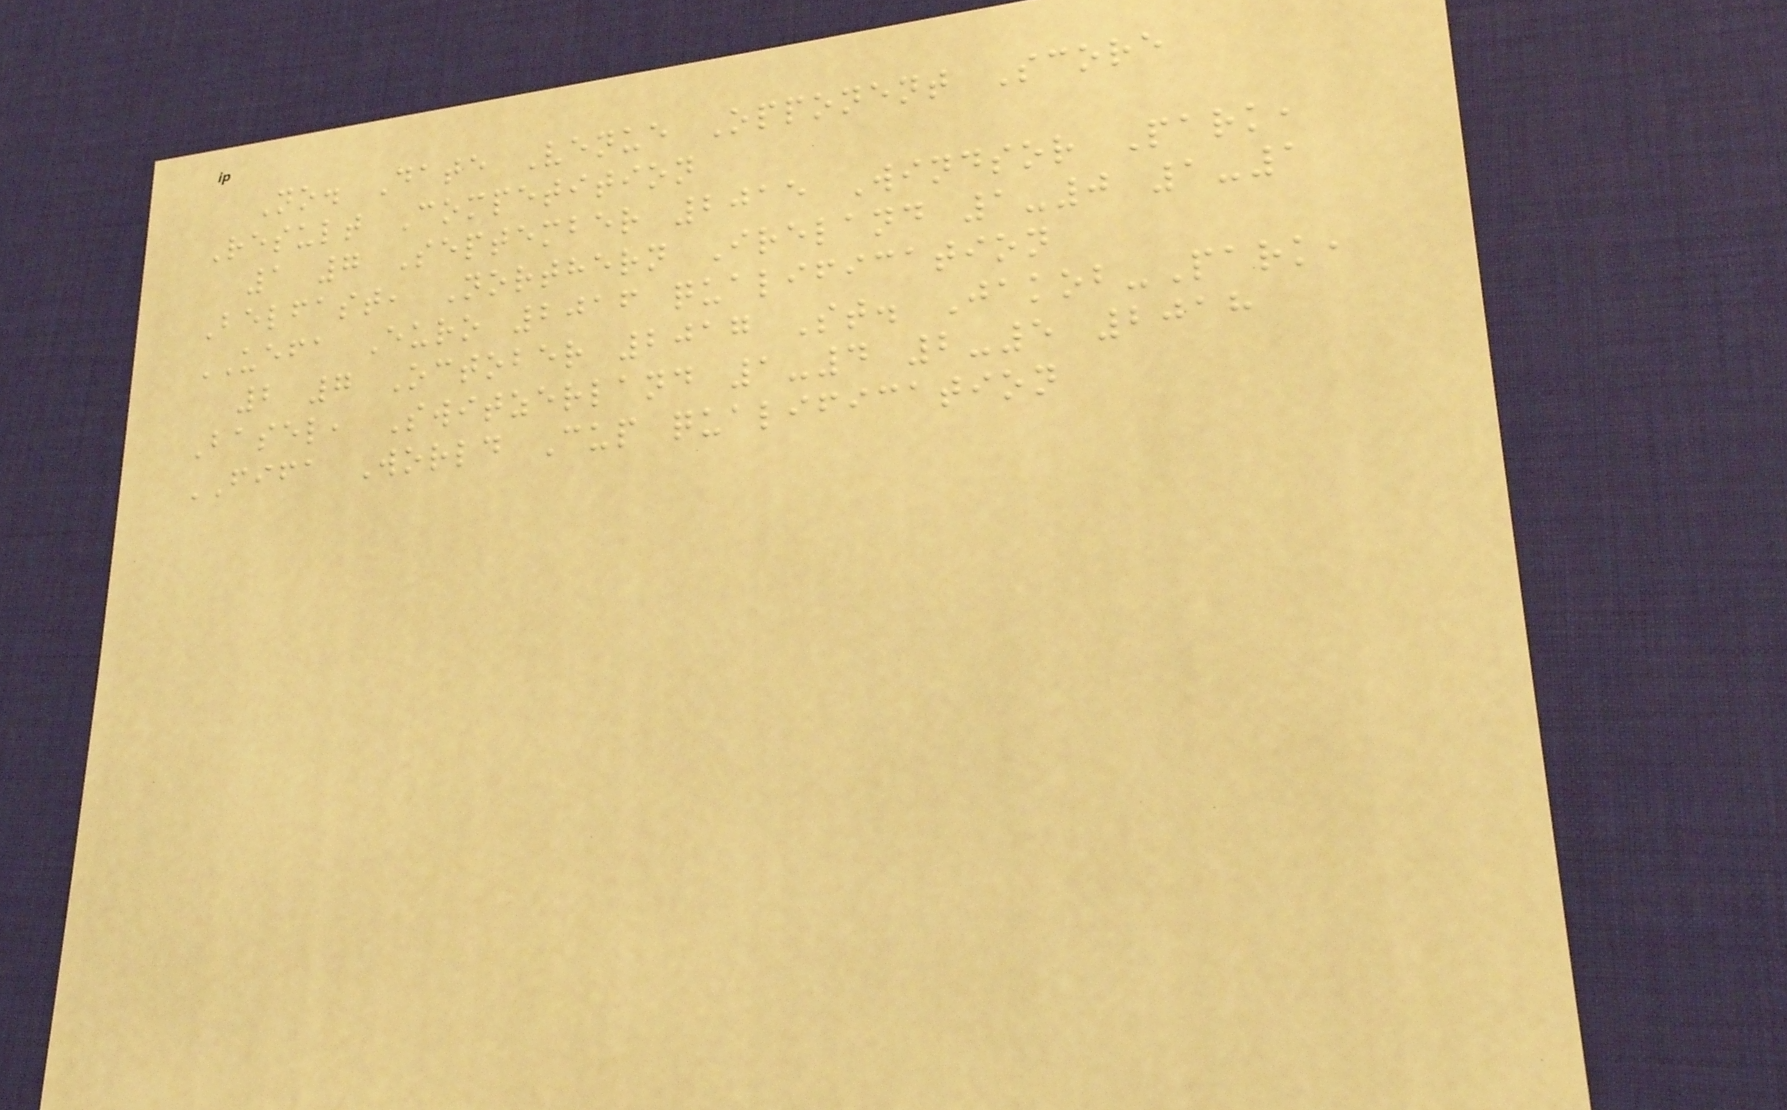No. Date Venue Opponent Score
Result Competition
1 7 September 2015 Windsor Park,
Belfast, Northern Ireland 1-0 1-1
UEFA Euro 2016 qualification
2 7 October 2017 St. Jakob-Park,
Basel, Switzerland 1-4 2-5 2018
FIFA World Cup qualification
